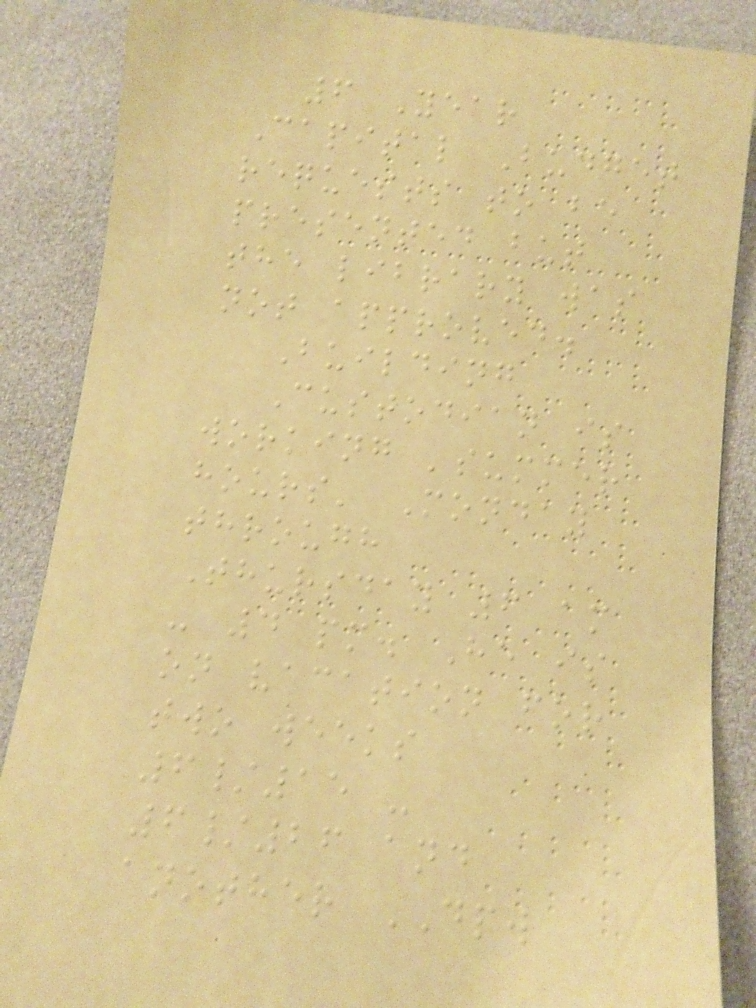6 Year
Capital Budget
requests to be
presented but
the library was
not approved.
Building
Custodian is
working 'summer
hours' Monday
through
Thursday 6 am
- 4 pm. He is
on vacation for
two weeks
6/15 -
6/26 and
another DPW
